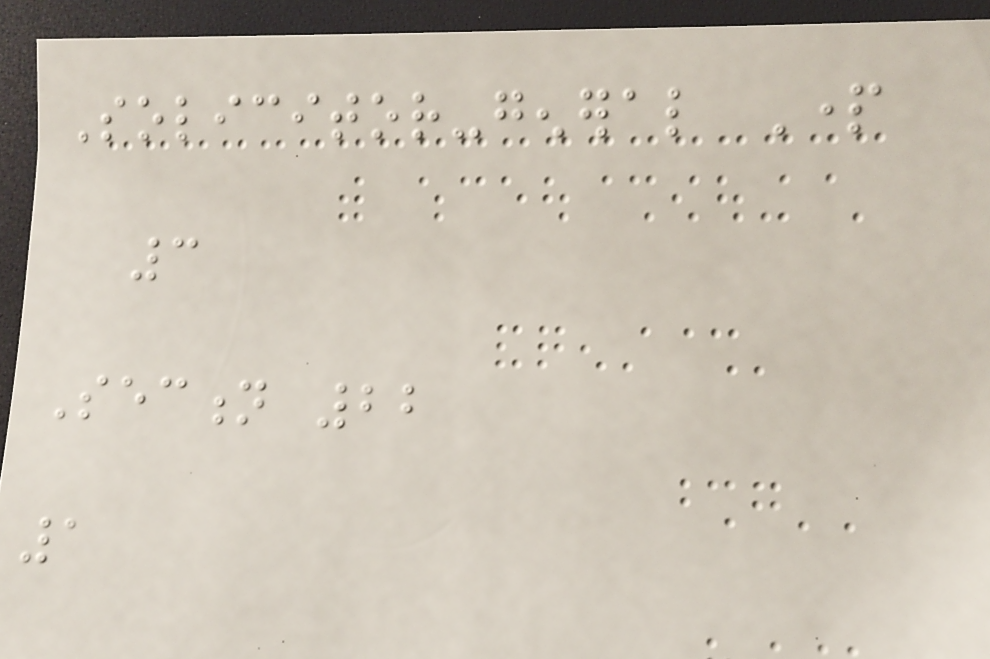Solicitor-general Part
3
Section 22
1
